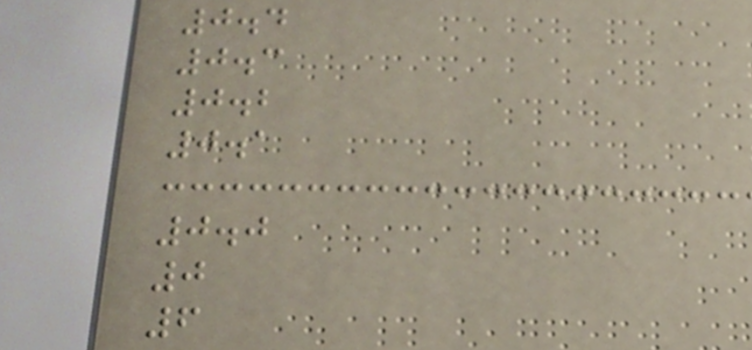0.4
0.3
0.2
0.1
0.0
0
6
